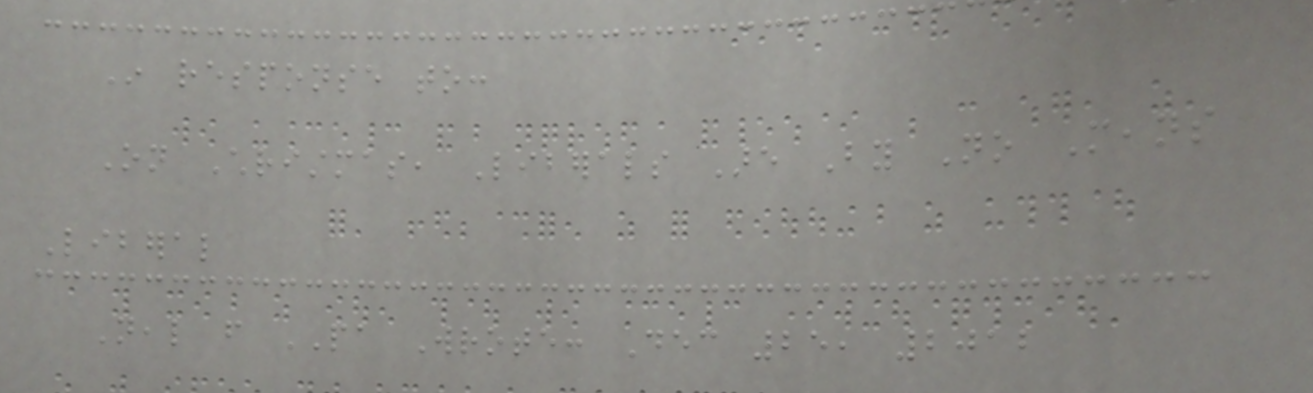In response to:
On Christmas, Liberals Are By No Means
Liberal
Neal from PA Wrote: Dec 25, 2012
